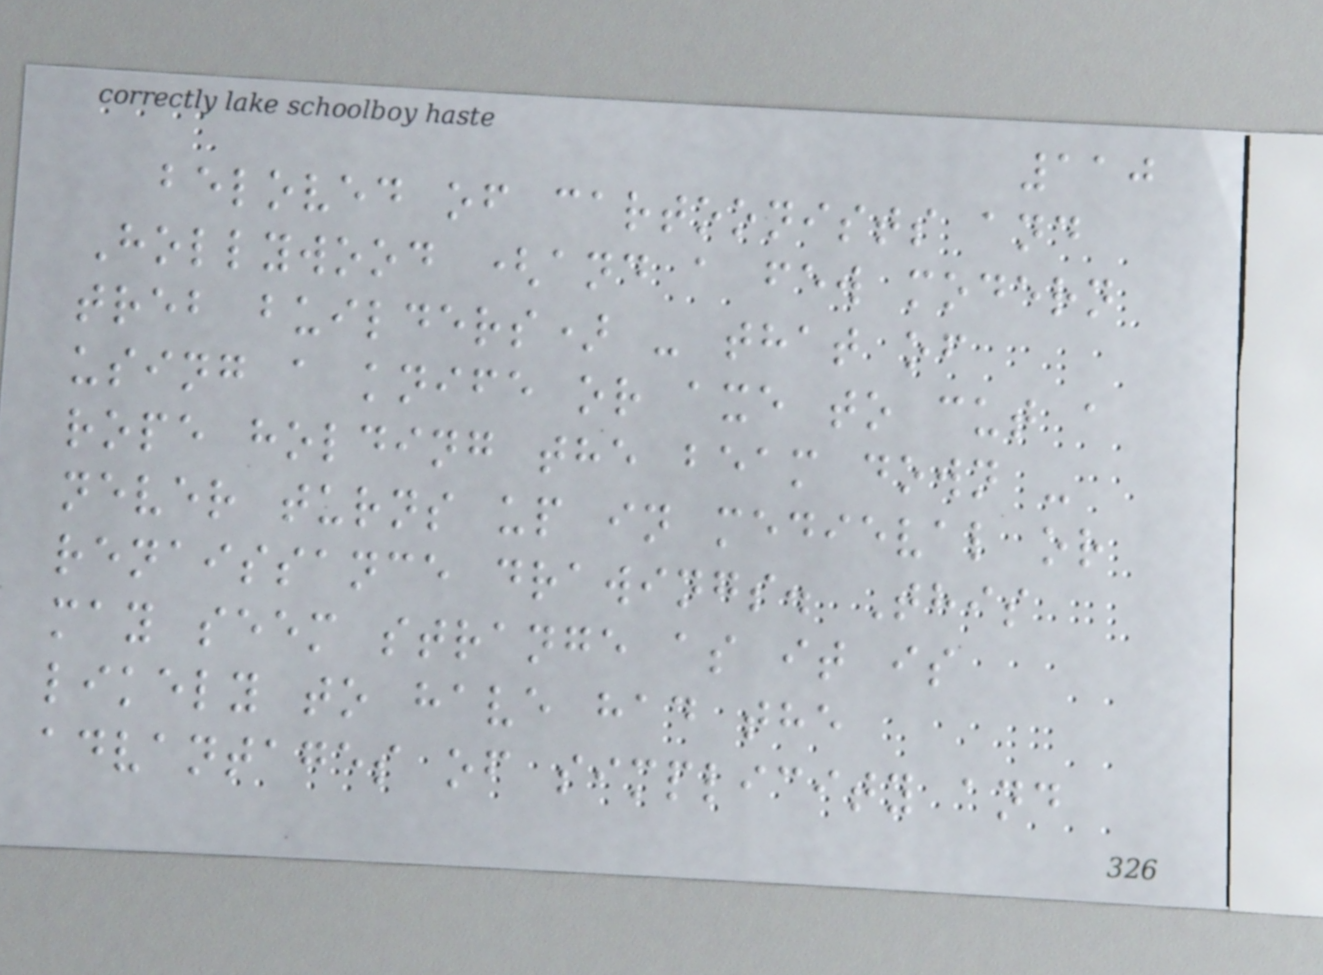110
beloved of cartoonists and
Hollywood (and a few modern
treb builders) - that of
using a knife or axe to cut a
rope holding the beam down -
never turns up in medieval or
renaissance drawings. This
may seem strange as it is
likely to have had the
advantages of simplicity and
